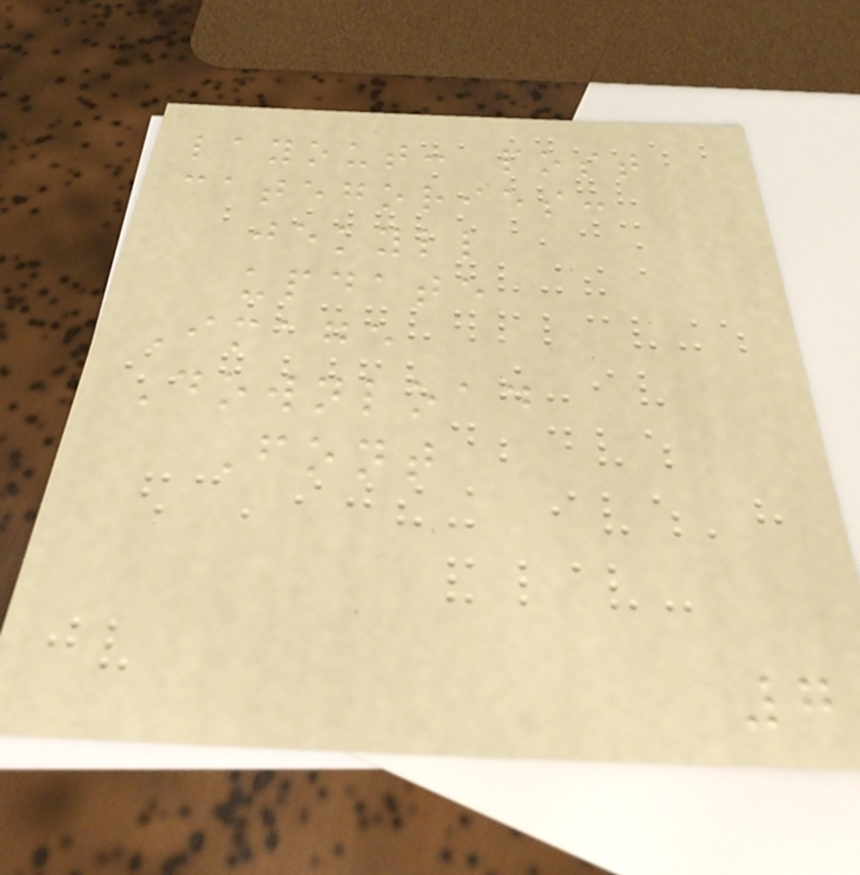layout: post
categories:
jekyll
update
Image
Download
Font
7
